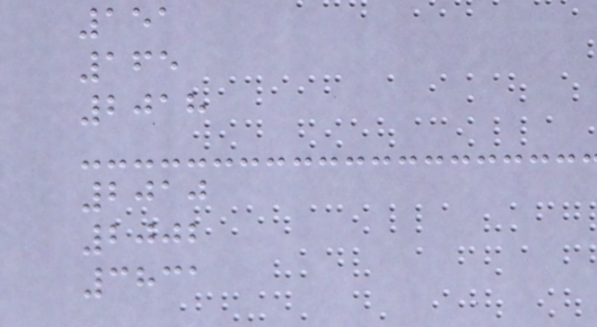151
165
2018
2010
2002
3831
